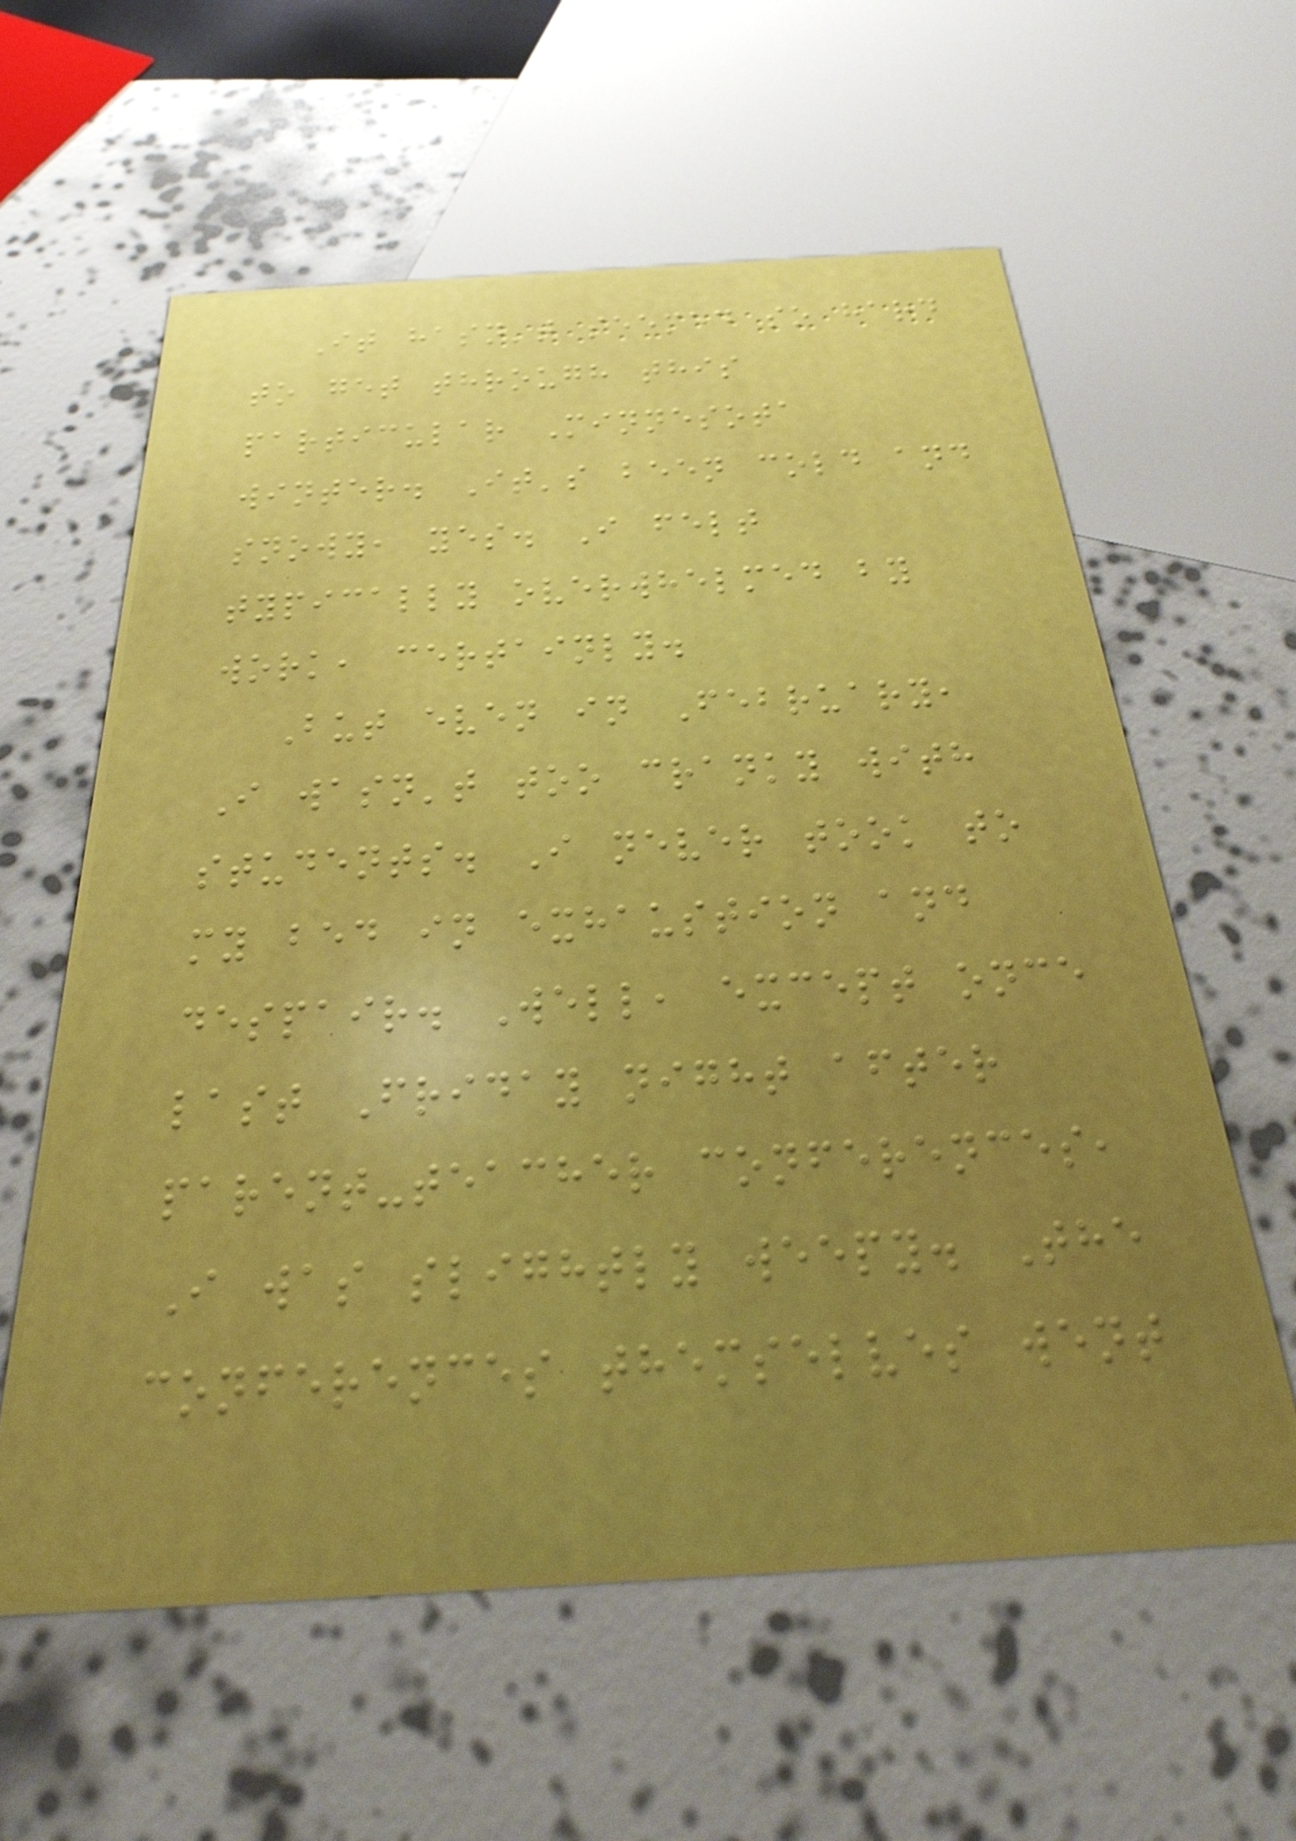It hasn't seemed so hard
to get through this
particular Minnesota
winter. It's been cold and
snowy, yes. I felt
typically overwhelmed by
work, certainly.
But even in February,
I wasn't too cranky with
students. I never took to
my bed in exhaustion and
despair. Well, except once
last Friday night after
parent-teacher conferences,
I was slightly weepy. The
conferences themselves went
